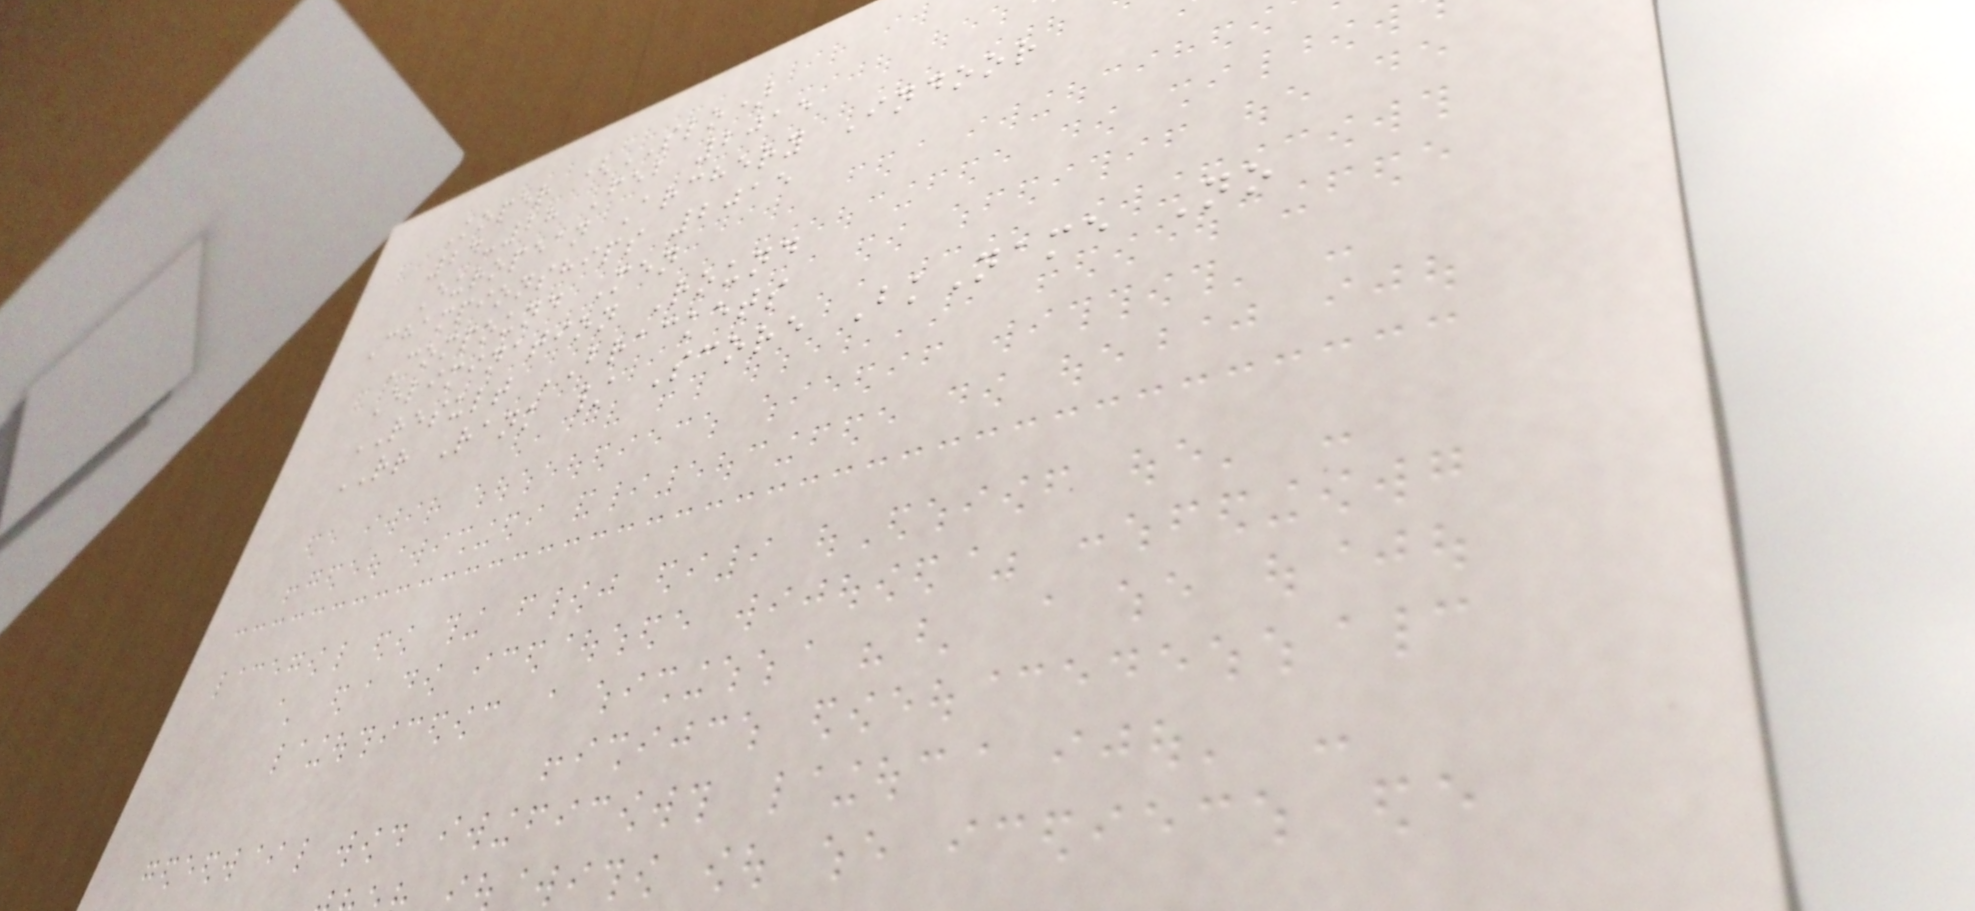Koper (SLO)
24-28 Feb 2015
European Archery Indoor
Championships 2015
Compound Men
Elimination Round
RESULT BRACKETS
RR Rank / Score BkName No
